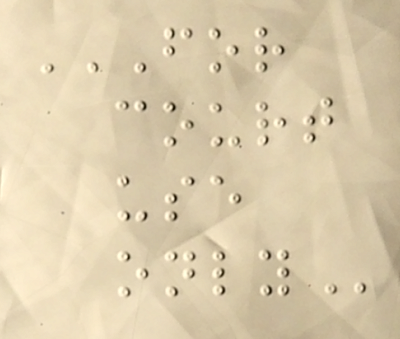FOR
COURT
USE
ONLY
